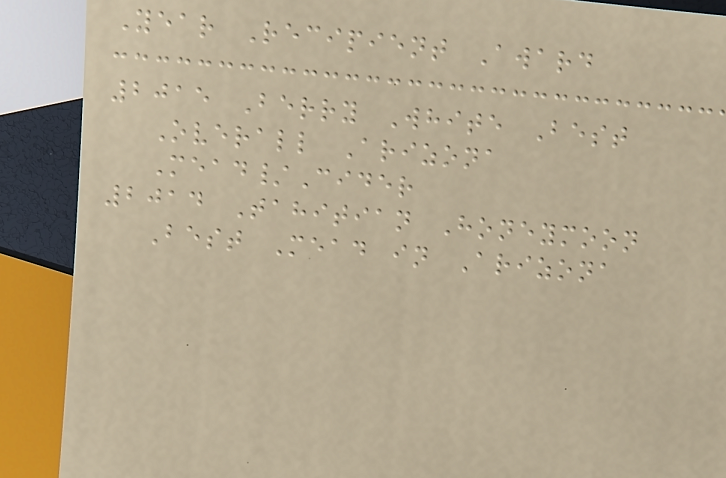Year Recipient Award
2015 Berry White Best
Overall Arizona
Mead/Cider
2014 Tahitian Honeymoon
Best Mead in Arizona
